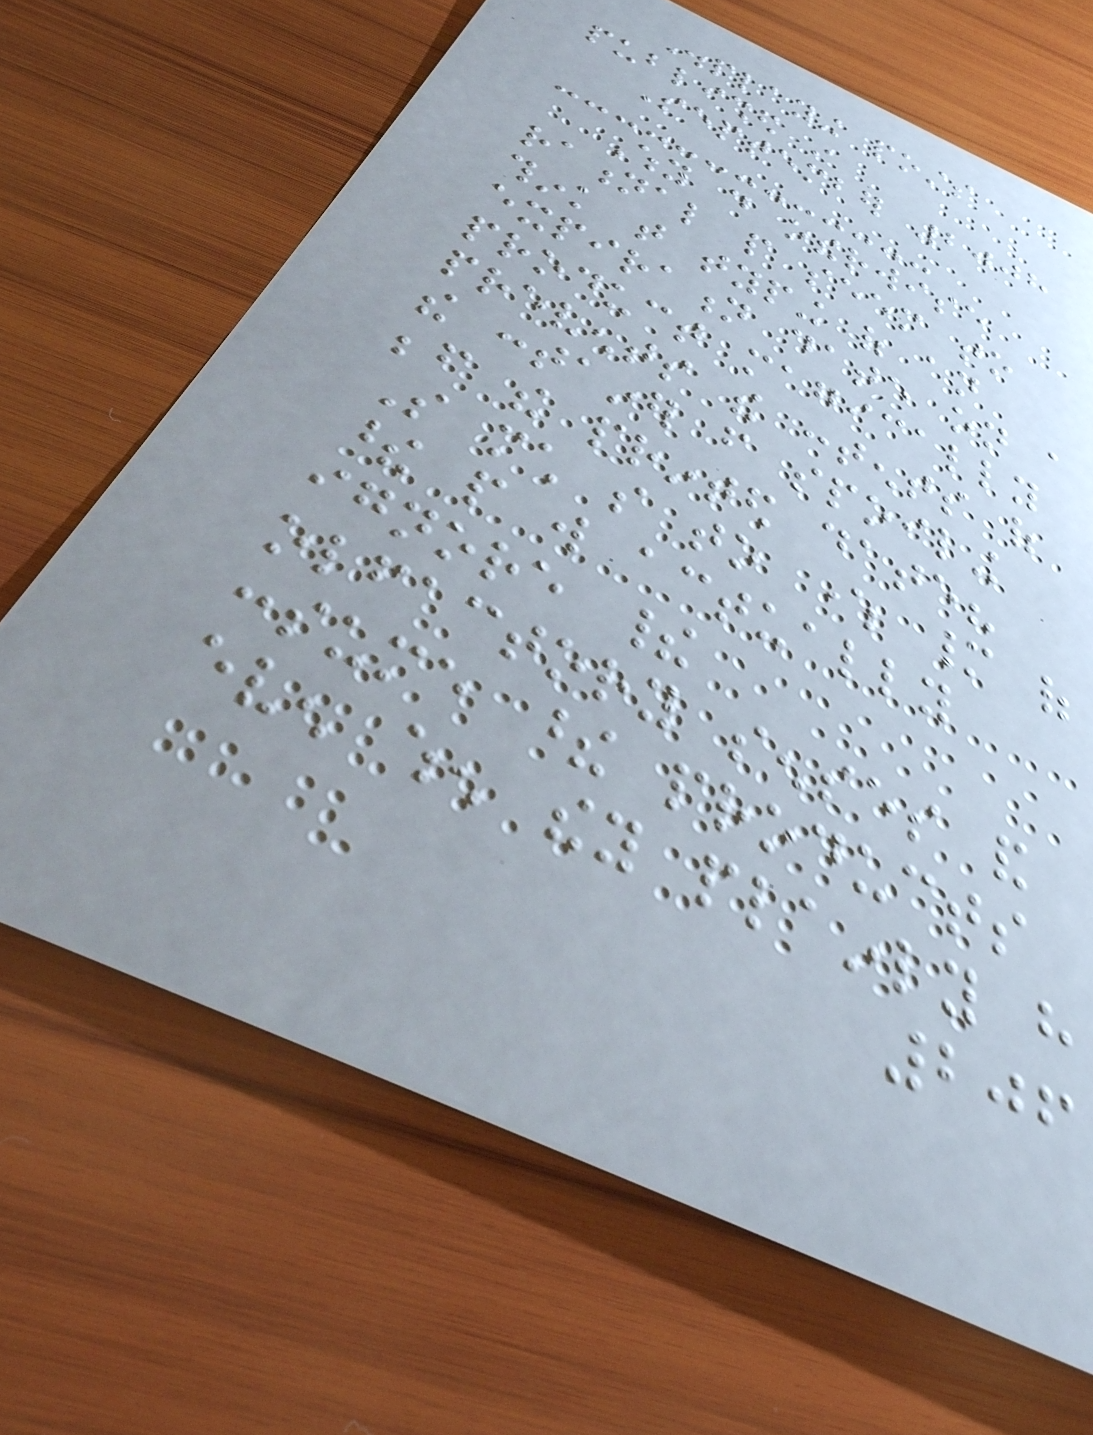Displaying posts
published in
September 2008
Why do otherwise
rational people seem to
think that typing of an
expiration date on a
product magically
prevents the contents of
the container from spoiling
before the printed date?
So much so to where many of
these people will actually
ignore their
olfactory senses and
consume these products
even when they plainly have
206
